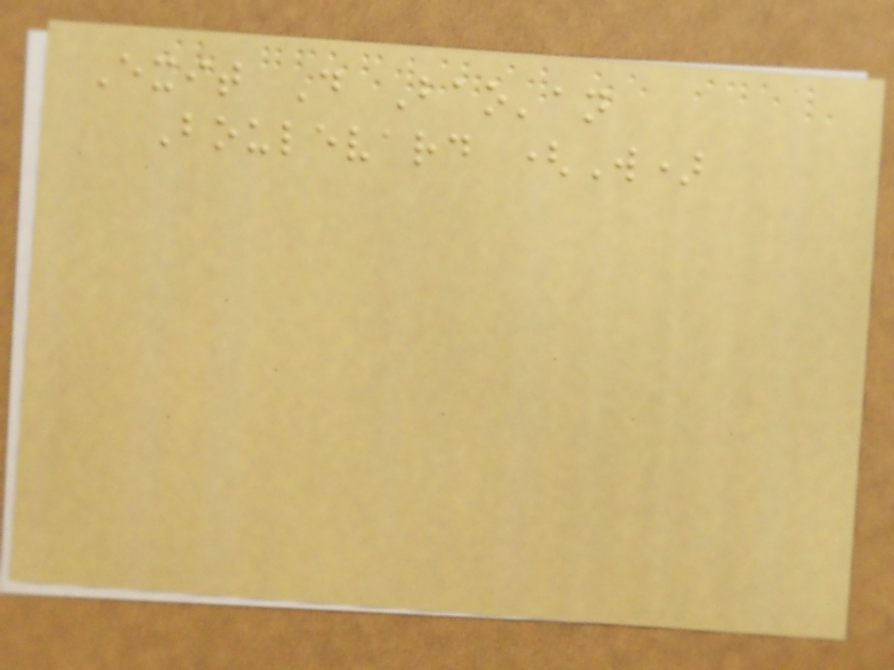Exit D Bao'an
Boulevard (W)
